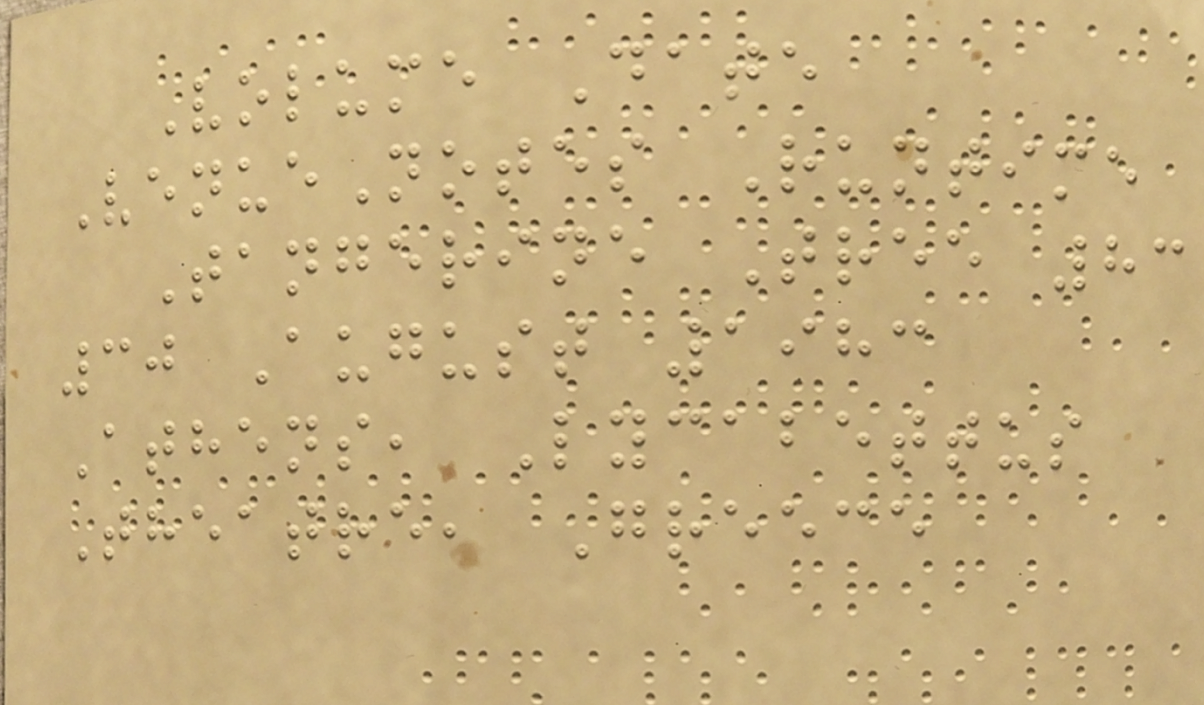Volume Date
VenueNotes Runtime
Tangerine Tree 83
30 August 1983
Athens, Lycabettus
Theatre, Greece
